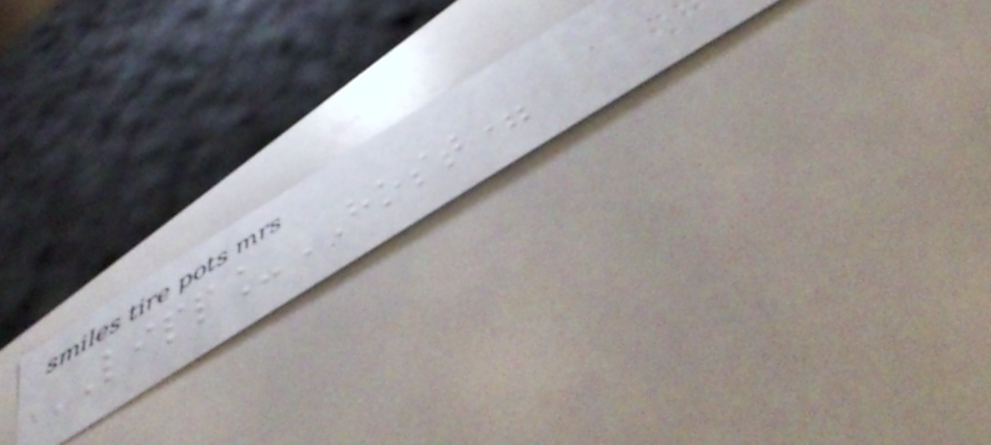LIPP_HOST=
